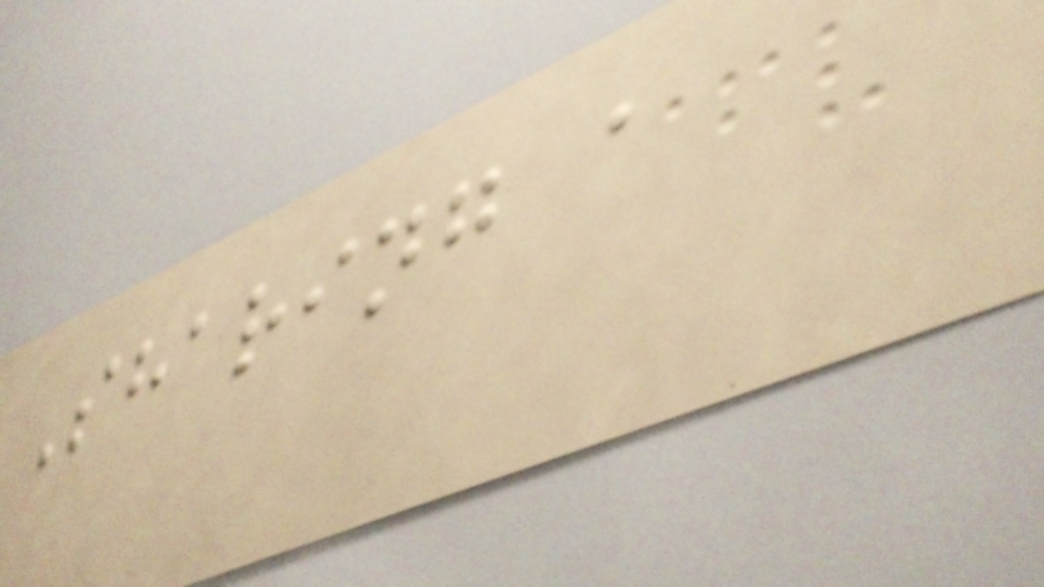Sharing a
